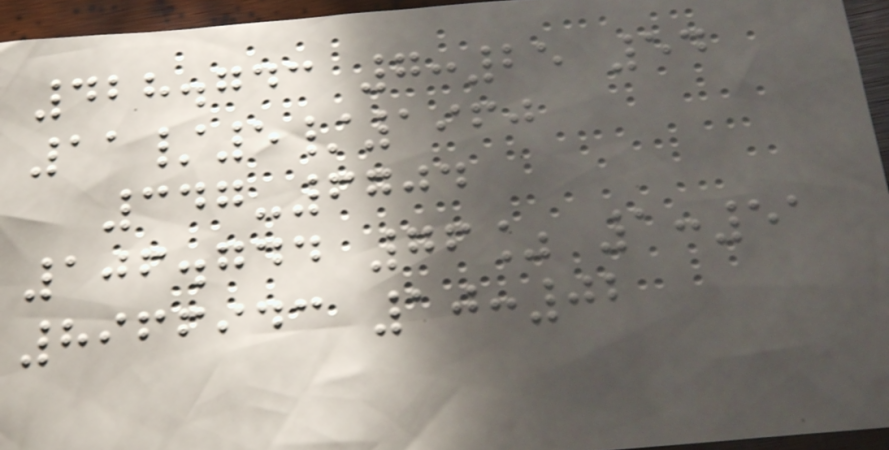428.743 7:25 54
11/5/1960
347-6704
106.744 76% 1:51
8966943 10:02
